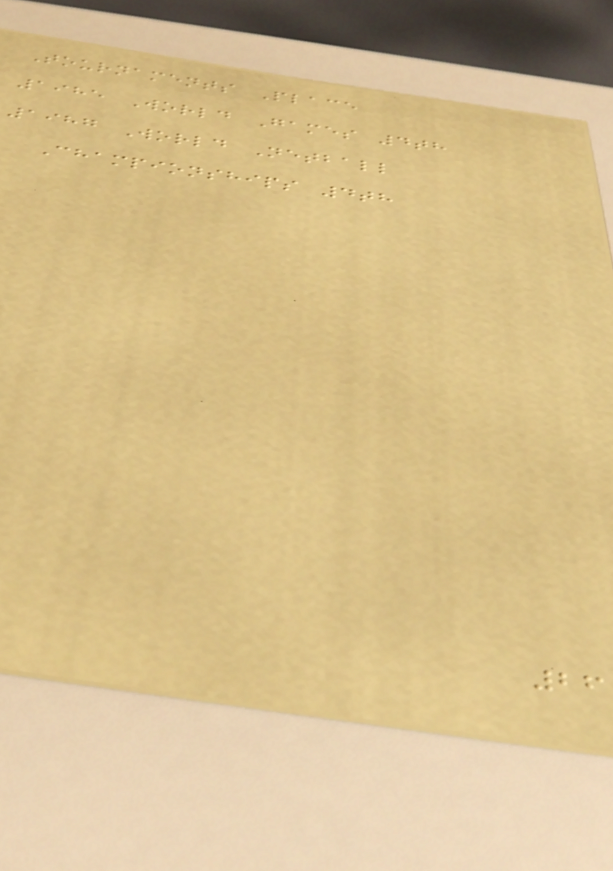Tournaments Place
1985 World Games 4th
1987 World Netball
Championships 4th
26
